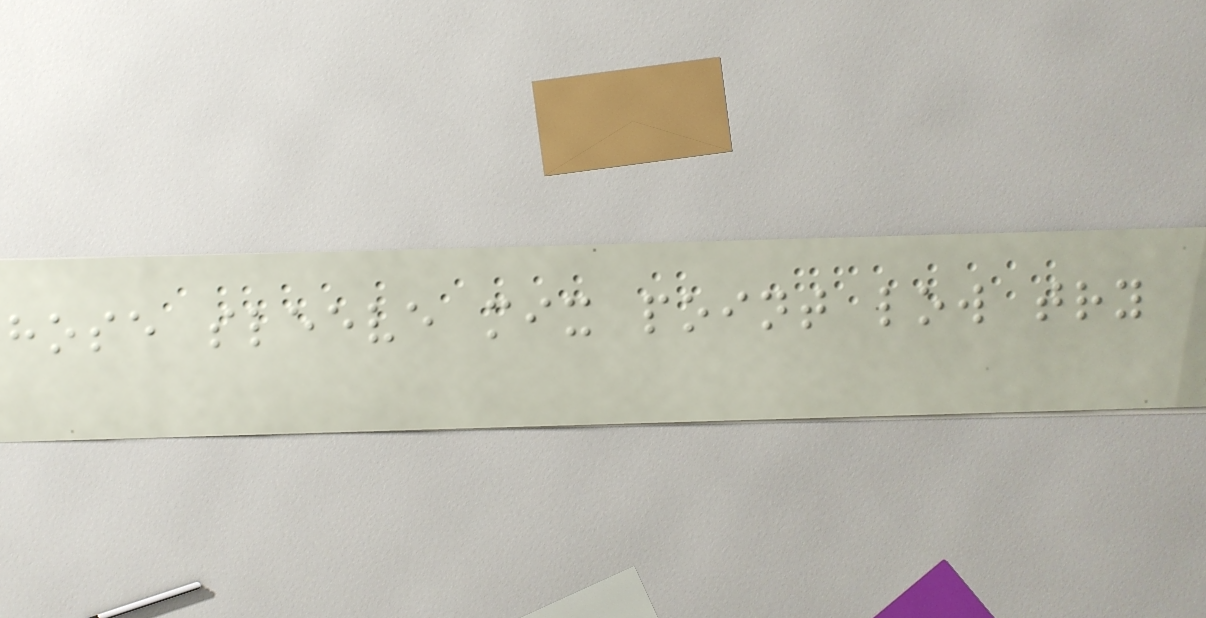hose sleeve mix point low try
